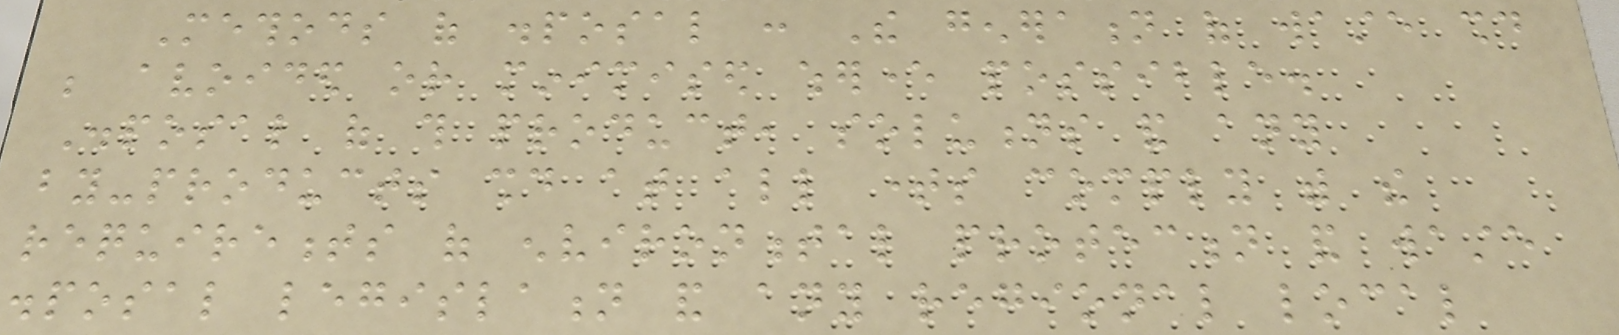Methods of disposal : The generation of waste should
be avoided or minimised wherever possible.
Disposal of this product, solutions and any
by-products should at all times comply with the
requirements of environmental protection and waste
disposal legislation and any regional local
